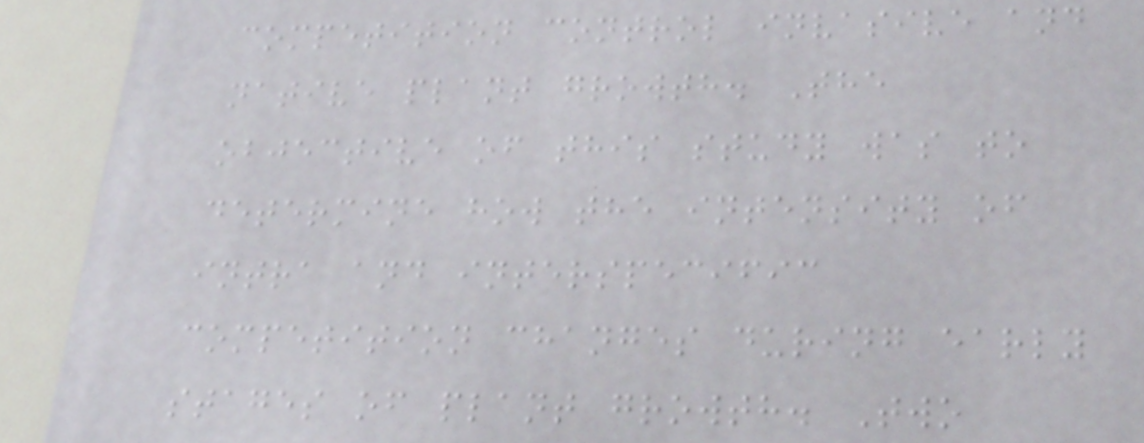competition control invasive and
native plant growth. The
objective of this study was to
determine how the intensity of
intra and interspecific
competition changes during early
stages of plant growth. Two
